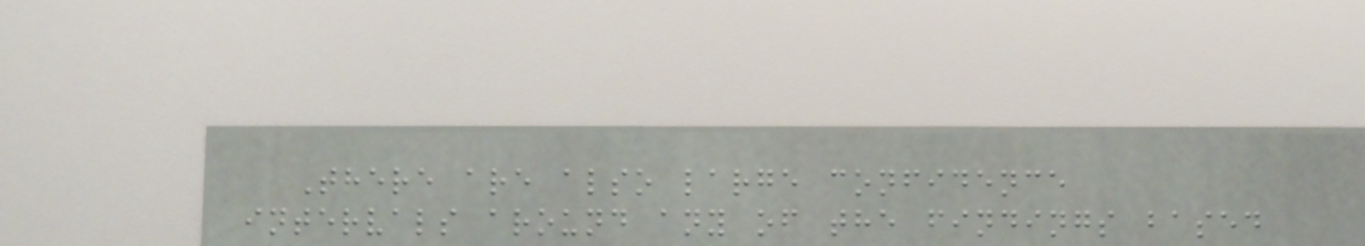There are also large confidence
intervals around any of the findings based
